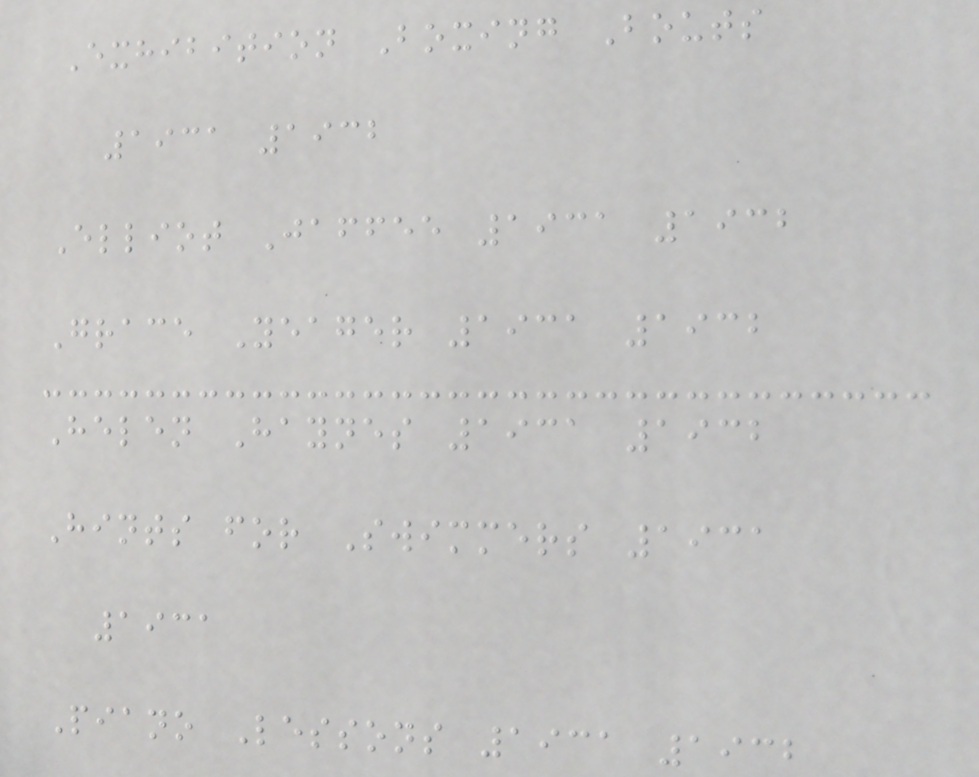Exhibition Boxing Bouts
1931 1932
Elliot Jaffee 1931 1932
Grace Yeager 1931 1932
Helen Haynes 1931 1932
Hints for Swimmers 1931
1931
Piano Lessons 1931 1932
